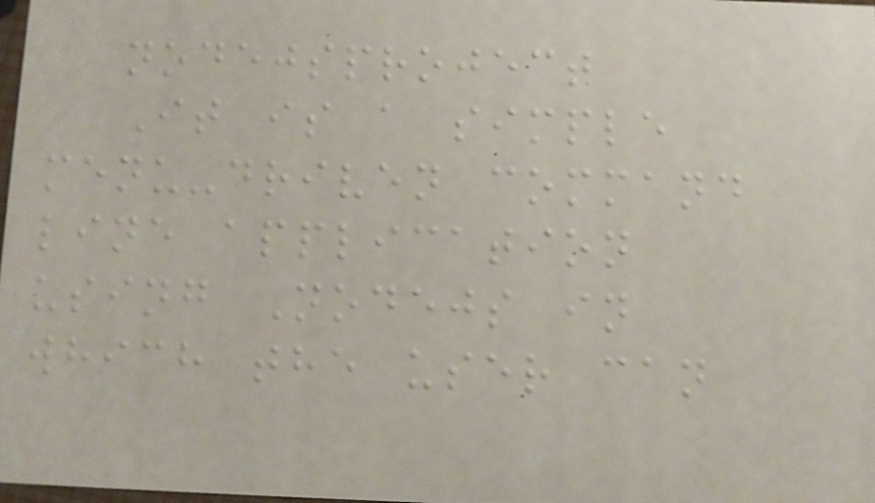nodejsproject
It is a simple
menu-driven command
line application
using Nodejs in
which the user can
